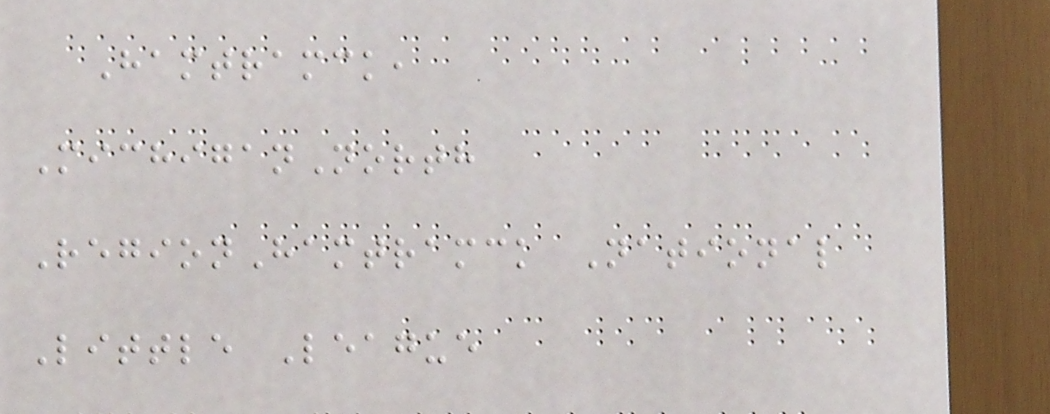Hamtramck,
MichiganNorth
RegionHamtramck National
Little League
